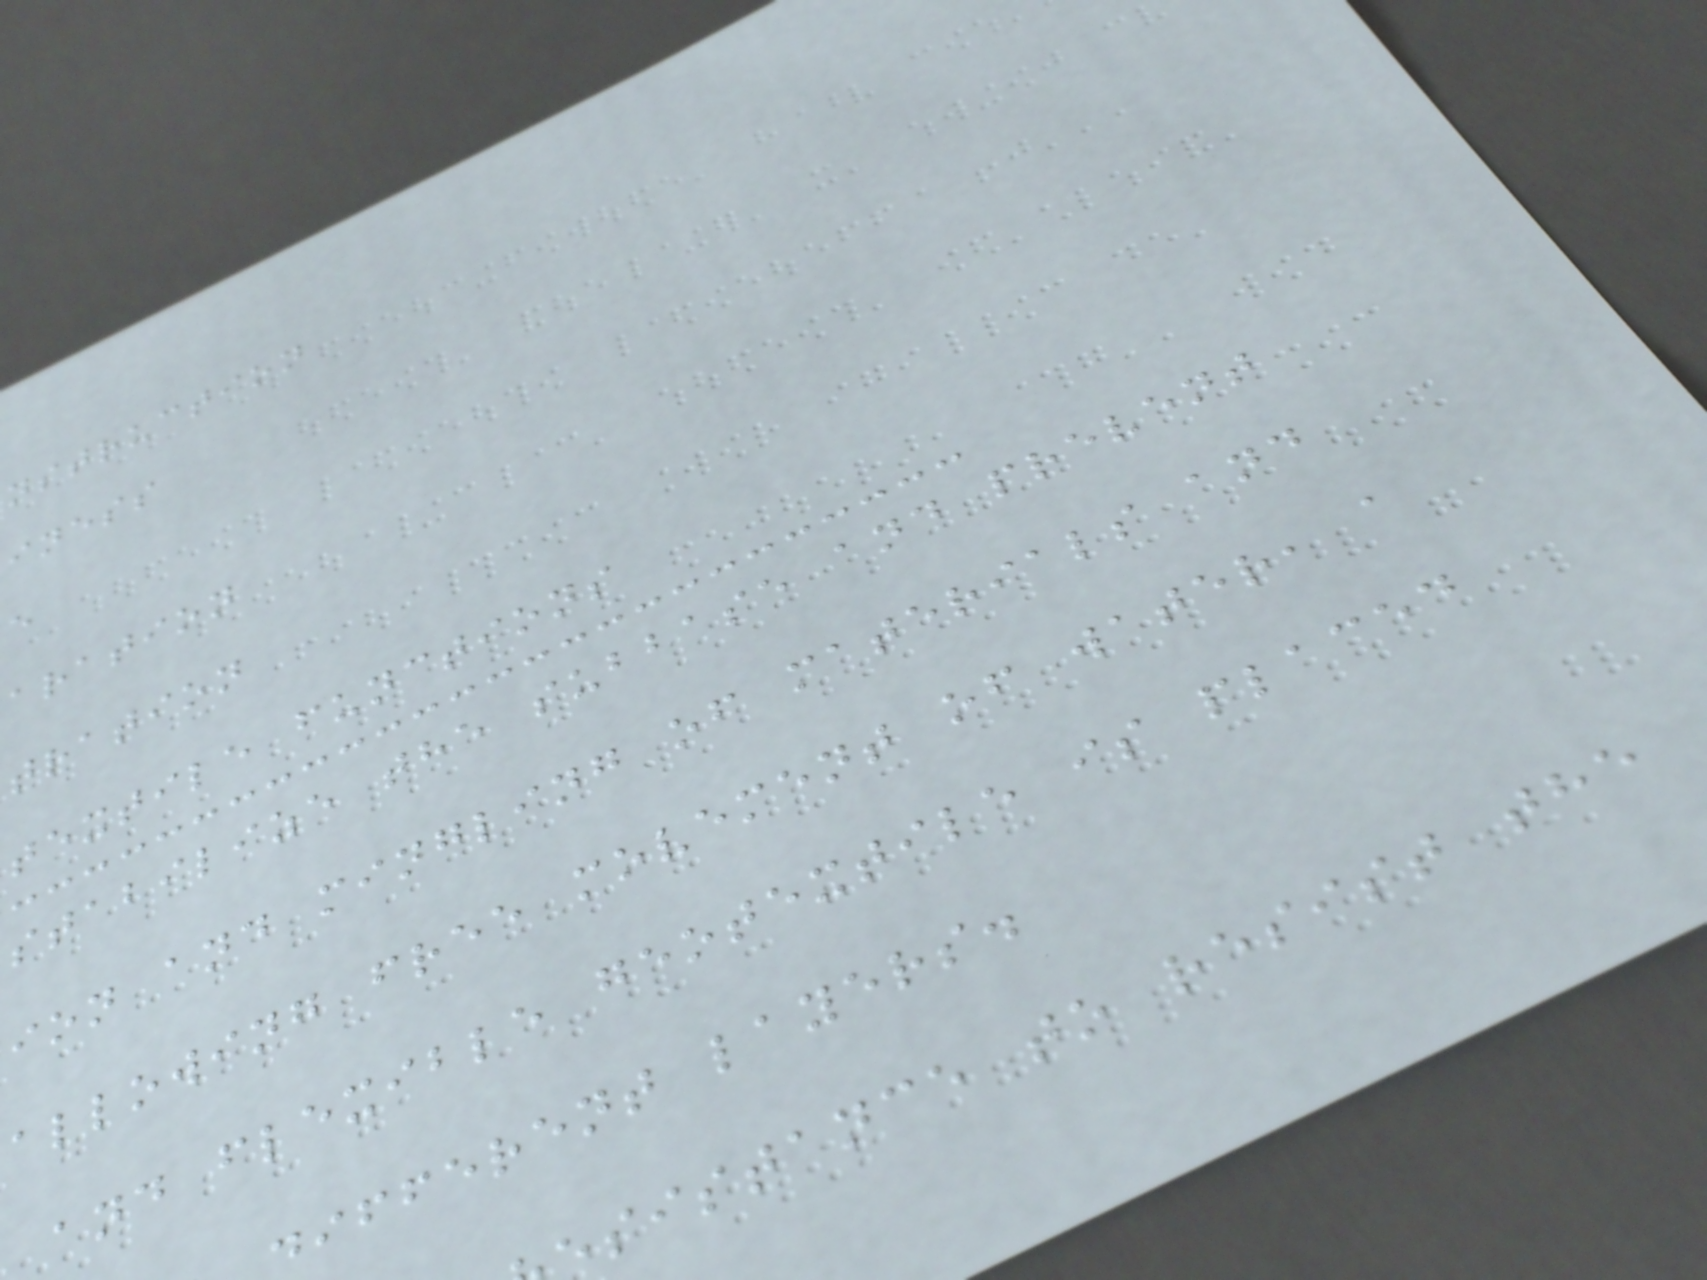nstruction
iness
aration
tration
textile functions
stabilize the subbase and prevent
ion and mingling of materials and
allowing free movement of water, a
and flexible geotextile is placed
ifferent layers.
sistance to resist the
